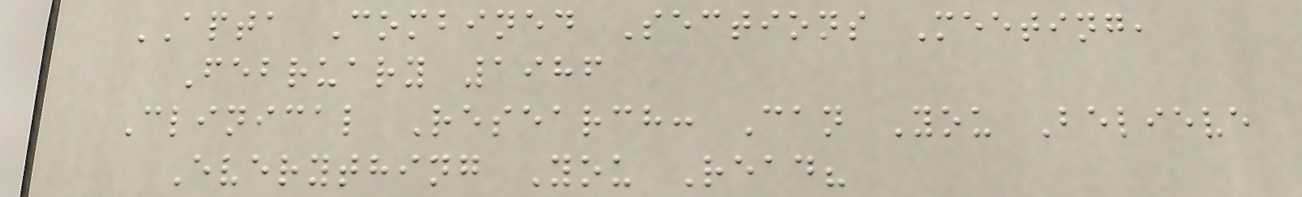APTA Combined Sections Meeting,
February 1986
Clinical Research: Can You Believe
Everything You Read?
